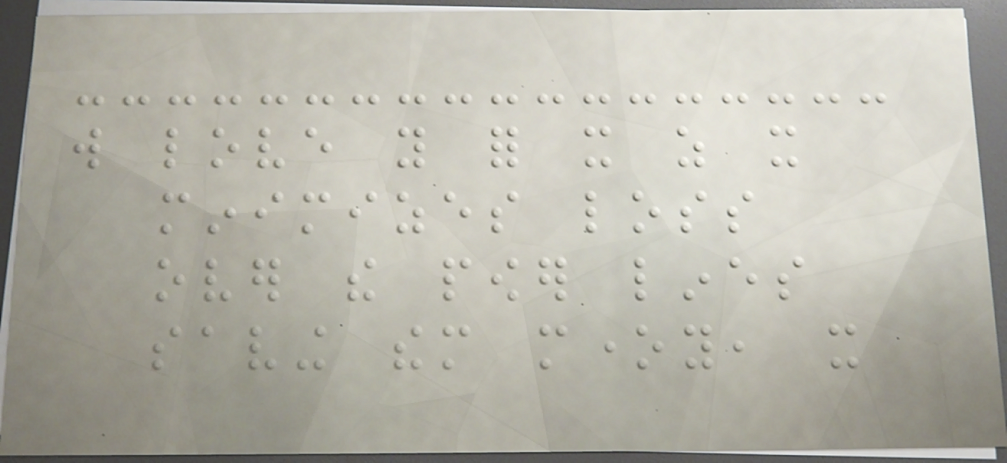will love you for it as it
minimizes loss
over the power lines
saving them money, it
